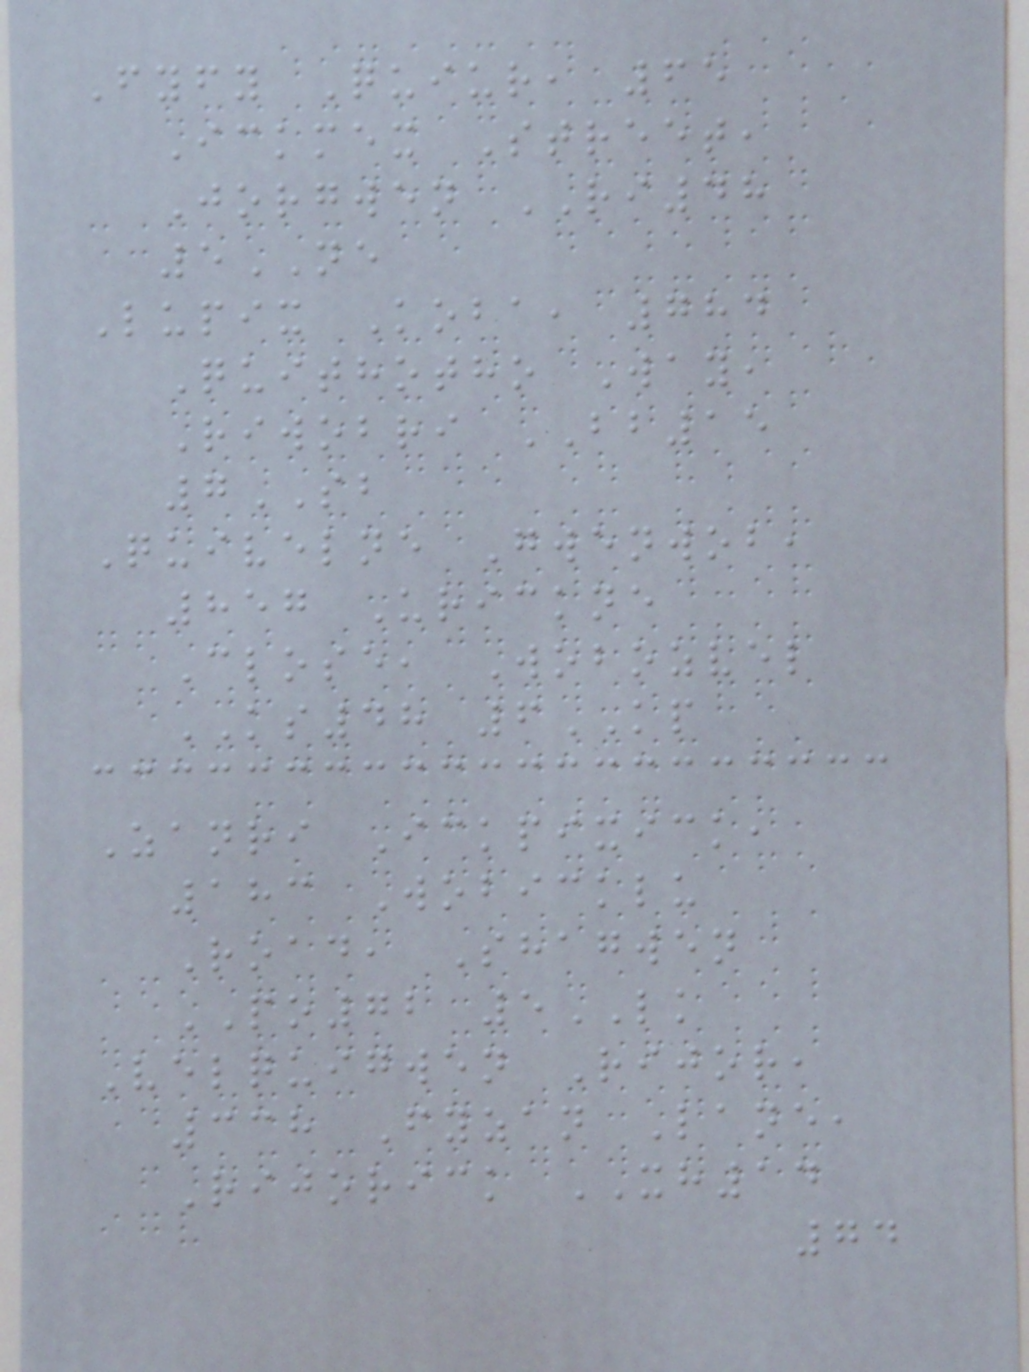Fyfy Quiur, 65
Ickmex Street,
Jorgwen RI48
5NE
Lupix Koba, 784
Quithotho Way,
Riwobri BB15
7SB
Quivelne Gwenwob,
857 Urickne
Close, Wobozvel
KS48 6KP
Zanri Ickpixick,
183 Wobicklu
Road, Shagwen
PO72 5LK
Velquigwen Rijor,
338 Fyzan Lane,
Rijorick XH14
74
